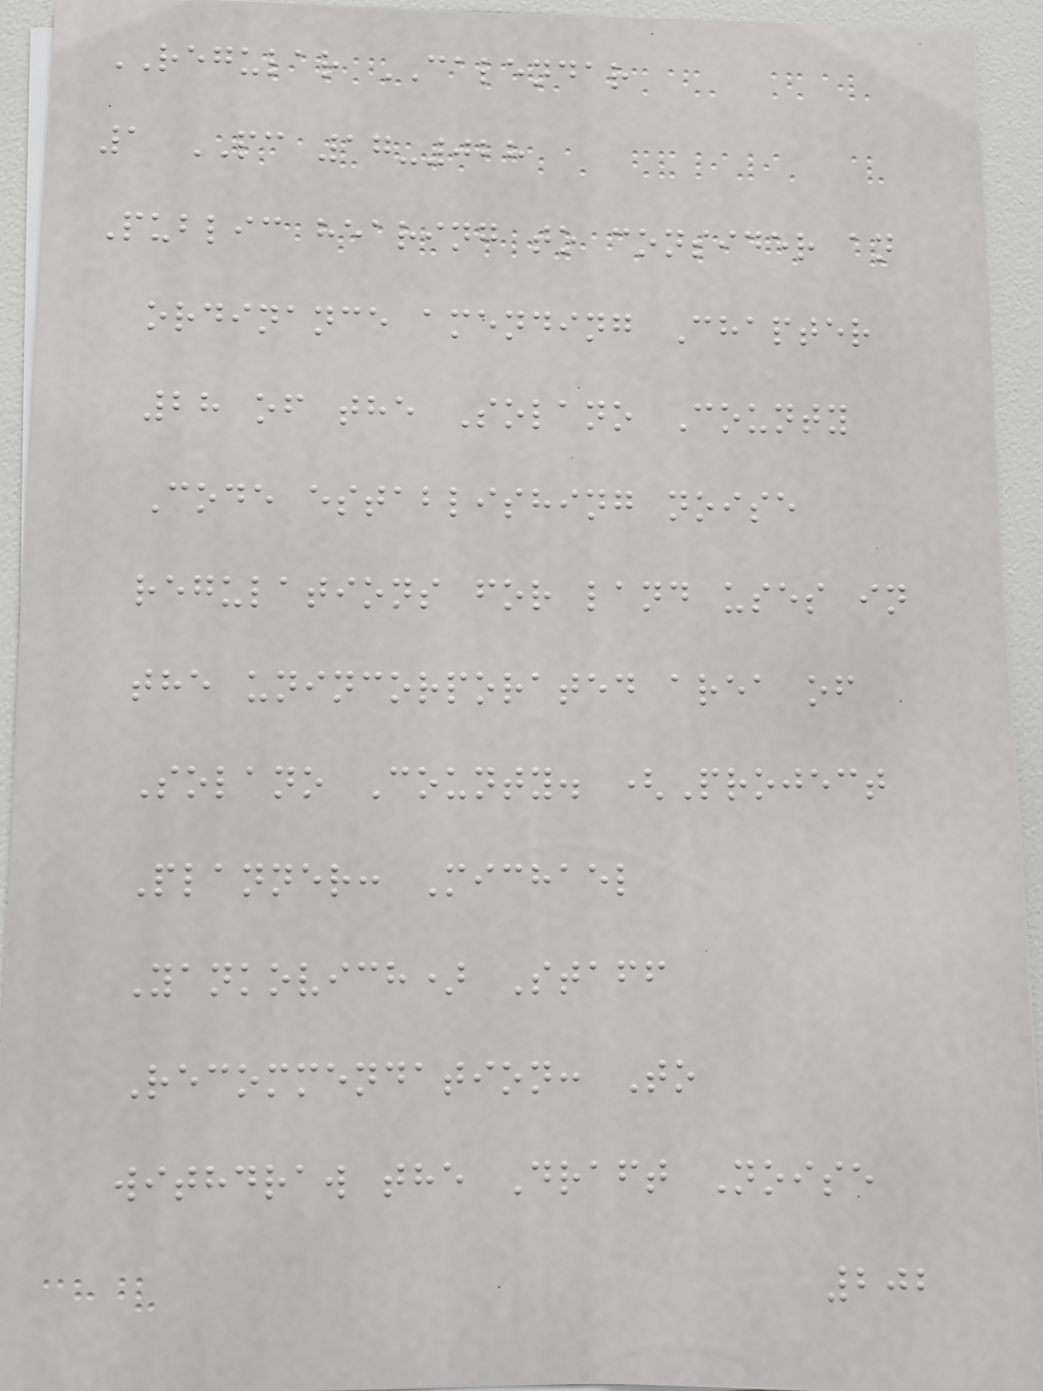REGULAR CALENDAR
1 PC 17-028
Public hearing to consider an
ordinance amending Chapter
28 of the Solano County
Code establishing noise
regulations for land uses in
the unincorporated area of
Solano County. (Project
Planner: Michael
Yankovich) Staff
Recommendation: To
withdraw the Draft Noise
202
